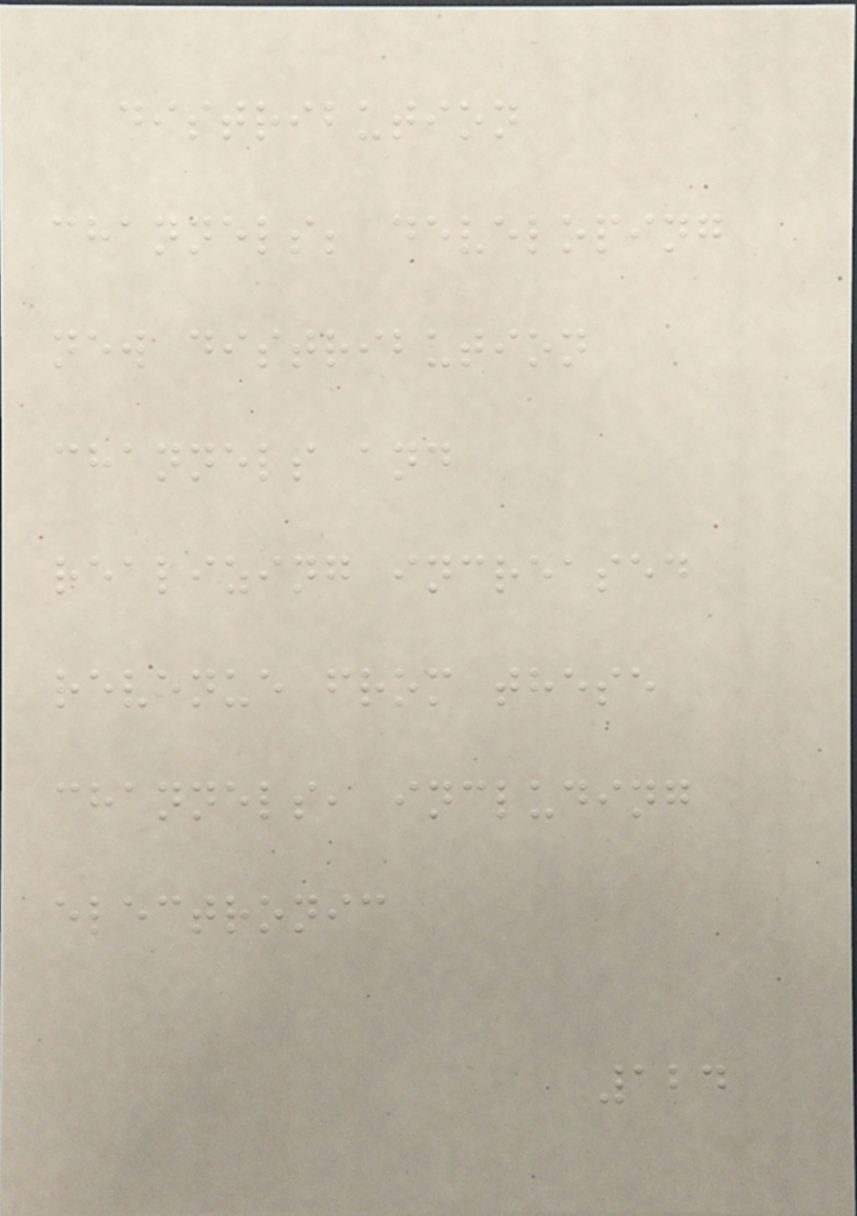distribution
channels; developing
new distribution
channels and
realizing increased
revenue from these
channels, including
electronic
124
